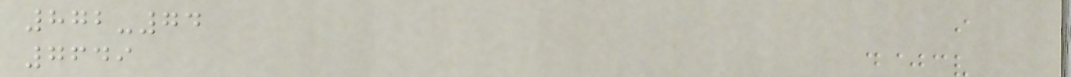872-74
7649
